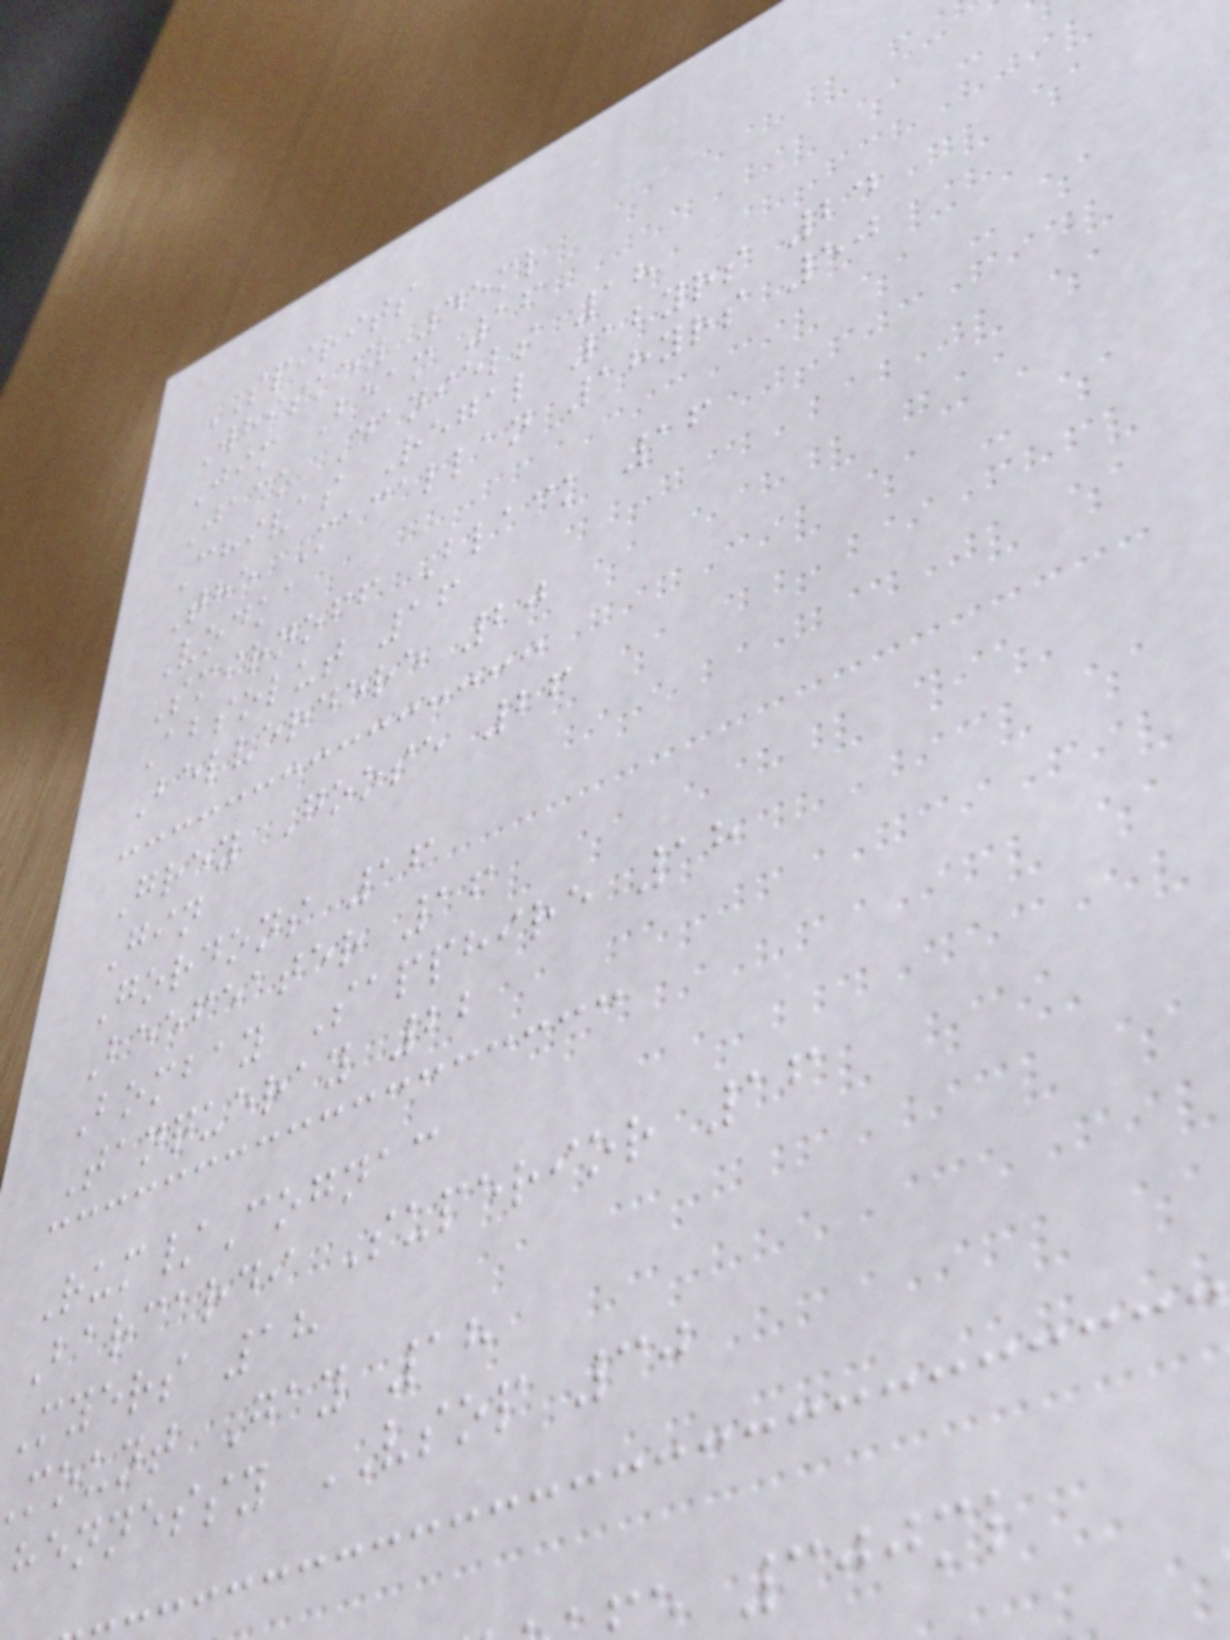SPIRITS
Whiskey 45ml
Jim Beam 16
Jack Daniels 18
Chivas Regal 12yrs 24
The Macallan 18yrs 50
Vodka
Smirnoff Black 16
Absolut 16
Belverdere 20
Grey Goose 26
Gin
Gordons 16
Beefeater 16
Bombay Sapphire 18
Tanqueray 22
Rum/Cognac
Barcardi Superior 16
Myers 18
mount Gay 18
hennessy VSOP 30
